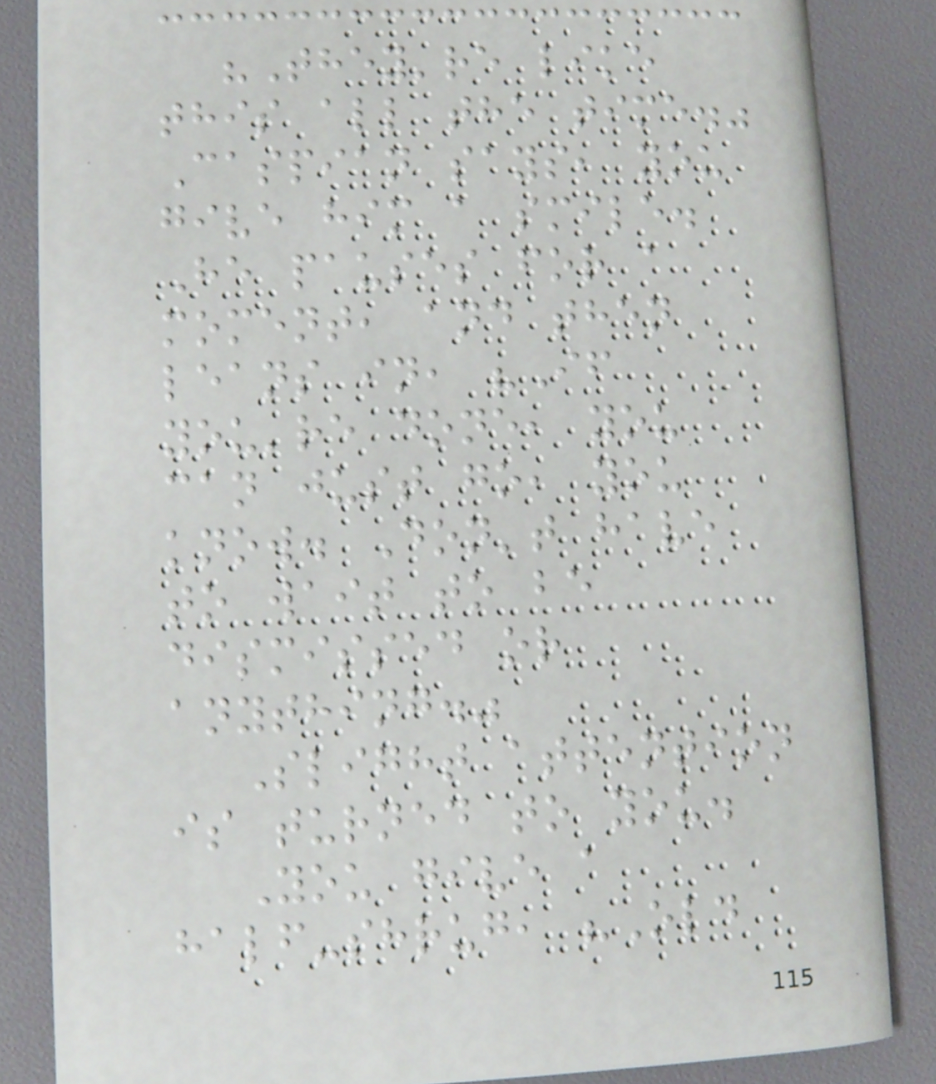"They're like
this all the time."
Caspian says, you
give him a smile.
He pauses for a
moment, and then
leans in, "If
you're done, you
can just go, you
know. Don't have
to wait to be
dismissed or
anything."
Slight attention
is turned to you.
You give a
half-shrug, "Old
